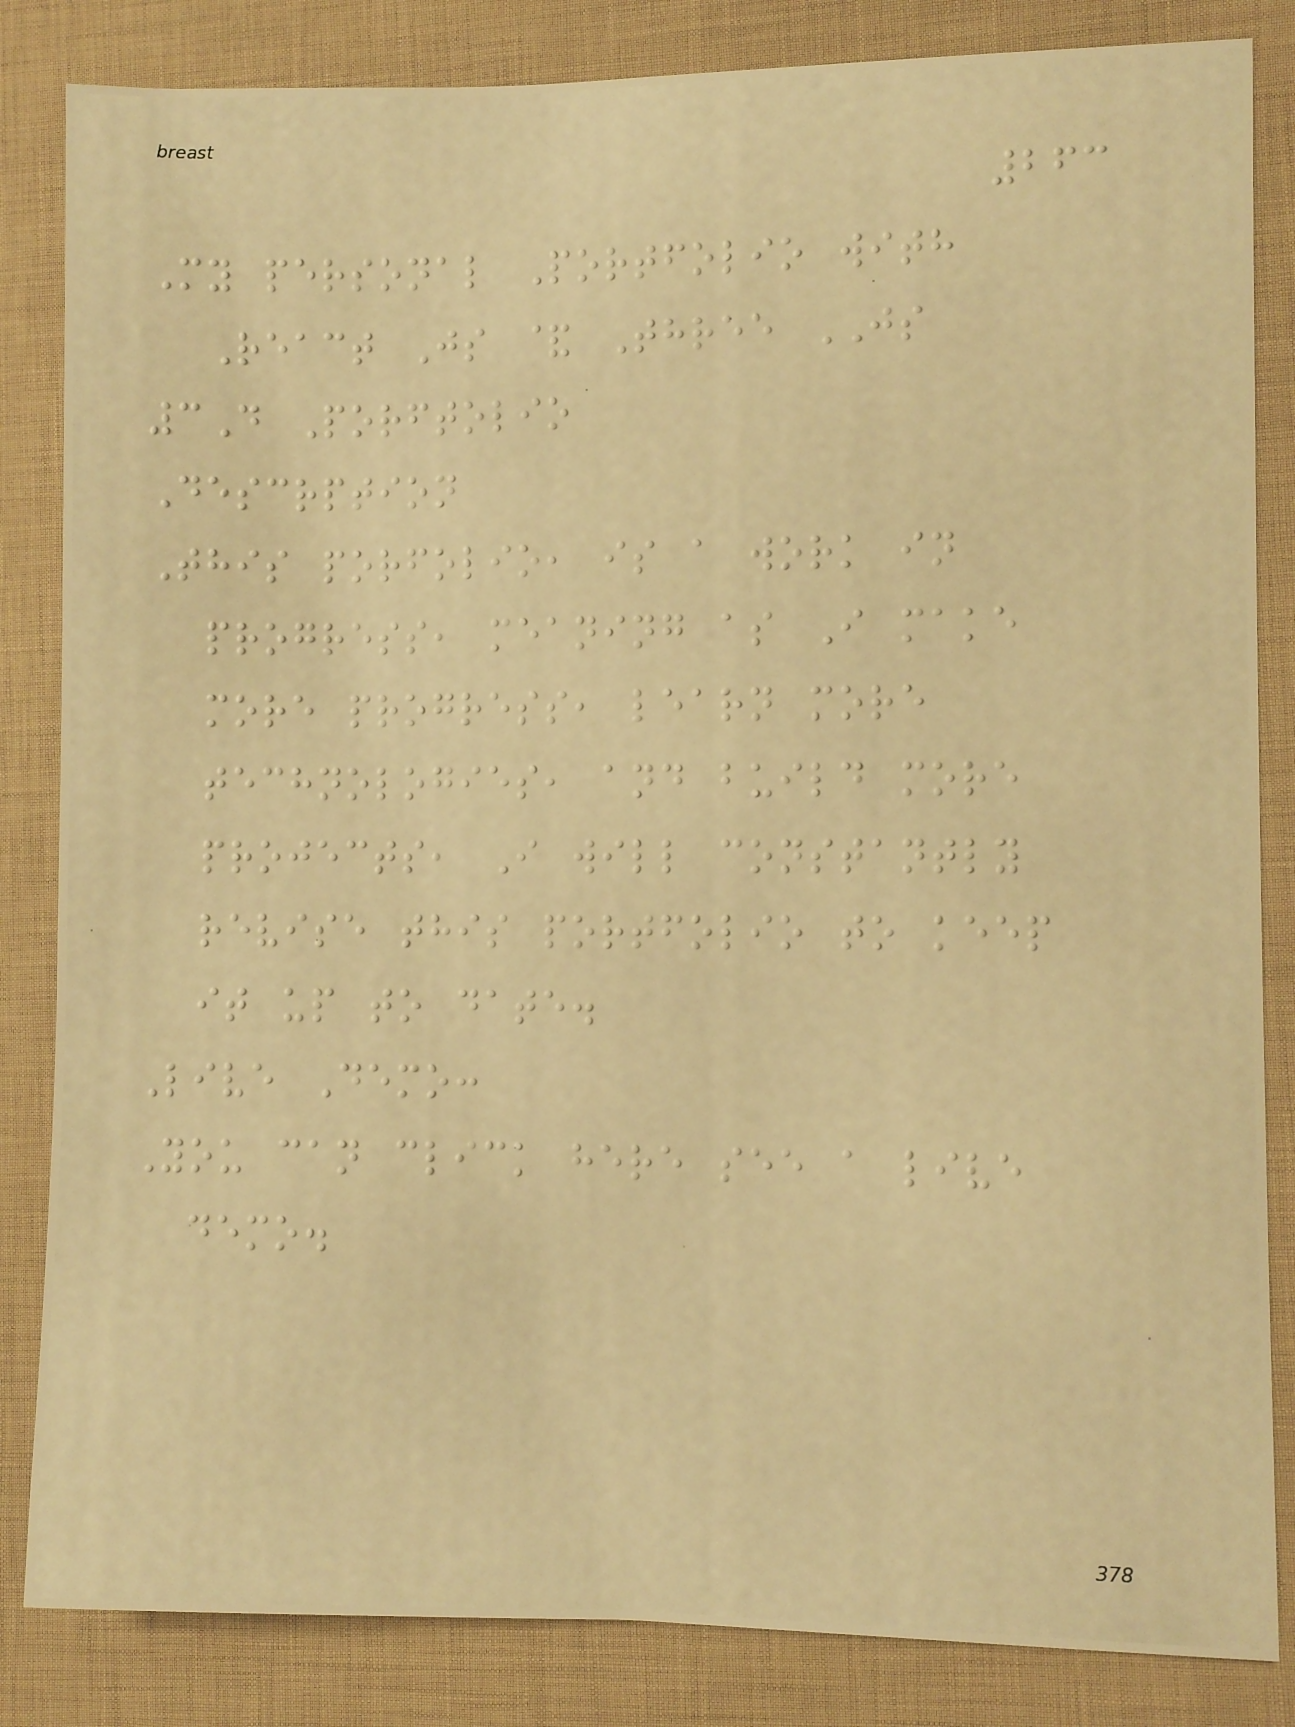263
My personal Portfolio with
React Js & Three JS
3D Porftolio
Descrption
This porfolio, is a work in
progress, meaning as I make
more progress, learn more
technologies, and build more
projects, I will constantly
revise this portfolio to keep
it up to date.
Live Demo:
You can click here see a live
demo.
